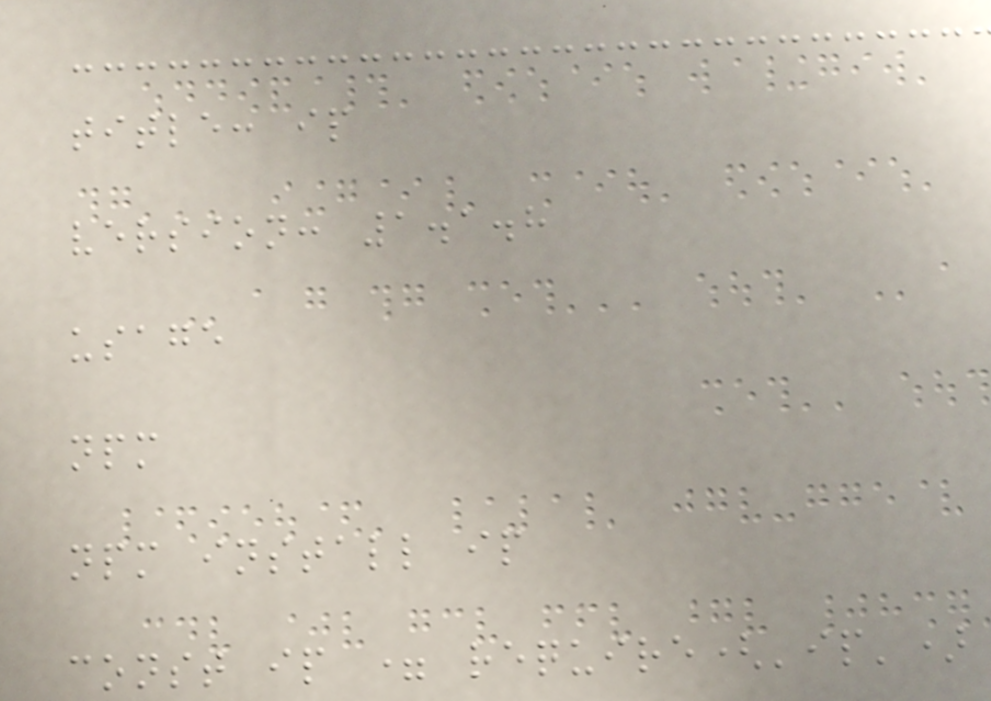title: ip
version: 1.1.8
usage
npm
npm install ip
const ip = require('ip')
